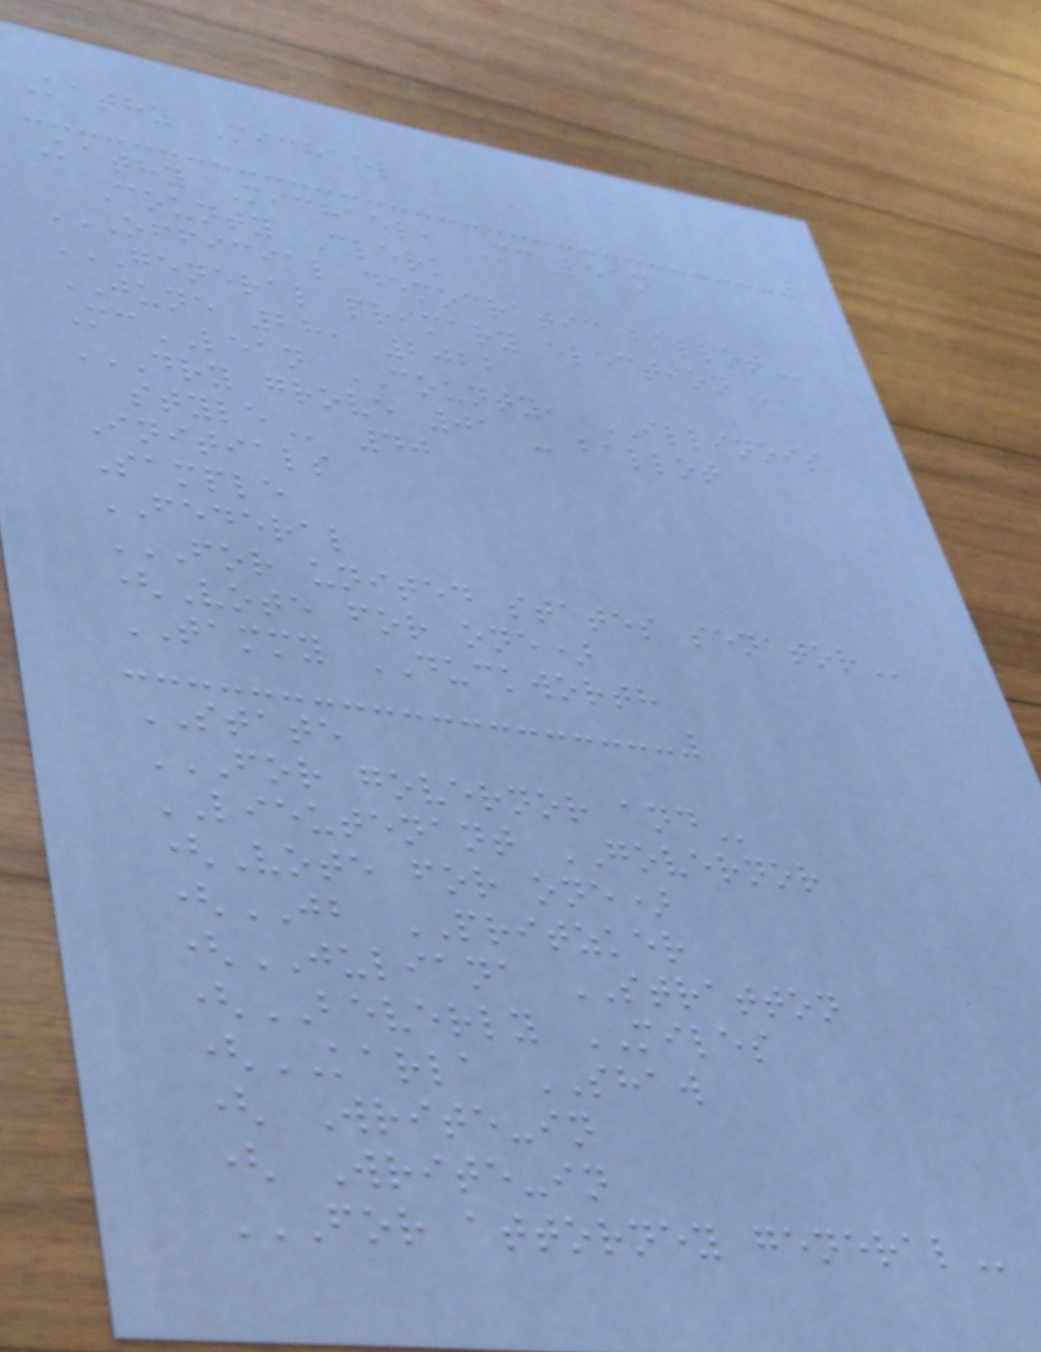Kathy Michael
Kathy Michael, McLean
County Clerk
OFFICIAL DEMOCRATIC BALLOT
GENERAL PRIMARY ELECTION
JUNE 28, 2022
McLEAN COUNTY, ILLINOIS
DRY GROVE 01 - BALLOT
STYLE 40
Initials
Sample
FEDERAL
FOR UNITED STATES SENATOR
(Vote for one)
TAMMY DUCKWORTH
STATE
FOR GOVERNOR AND
LIEUTENANT GOVERNOR
(Vote for one)
(JB PRITZKER
(JULIANA STRATTON
(BEVERLY MILES
(KARLA SHAW
( Write-in
( Write-in
FOR ATTORNEY GENERAL
